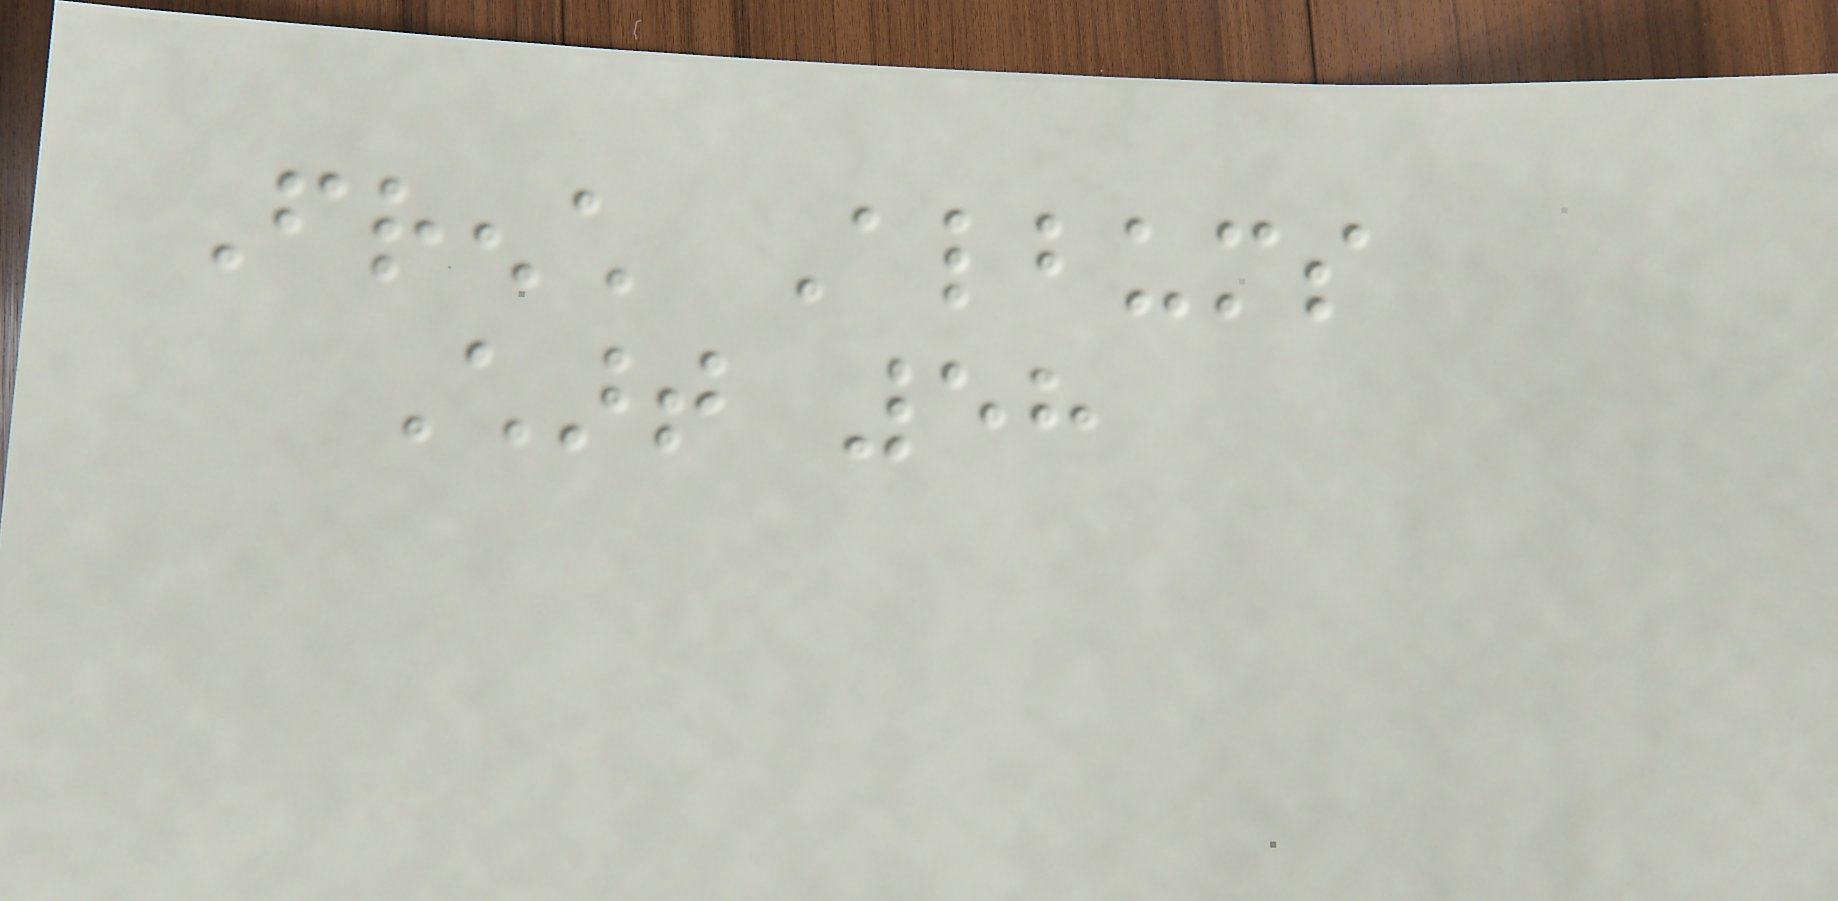French Albums
Chart 58
